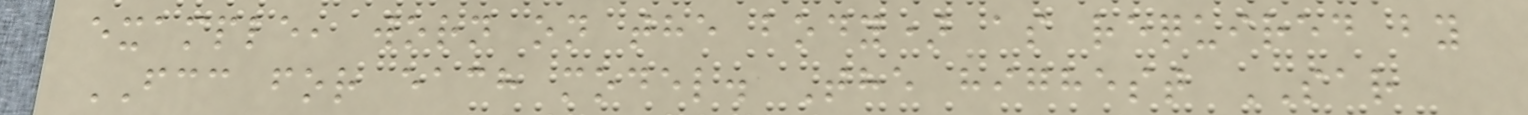example, worn on the body) as required by
FCC for each model. The highest SAR
